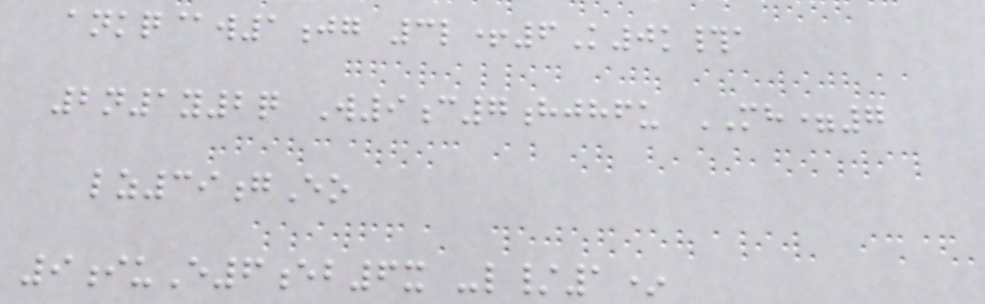ankq@w1jg 3l+6K0k#a
2n1y2q W9c7hjhfu MH=7
lz39gEo
9iuE6eb6x -l/1*
